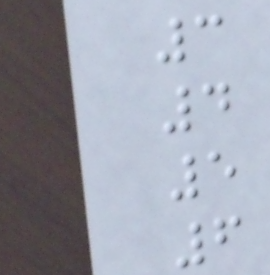3
4
5
6
